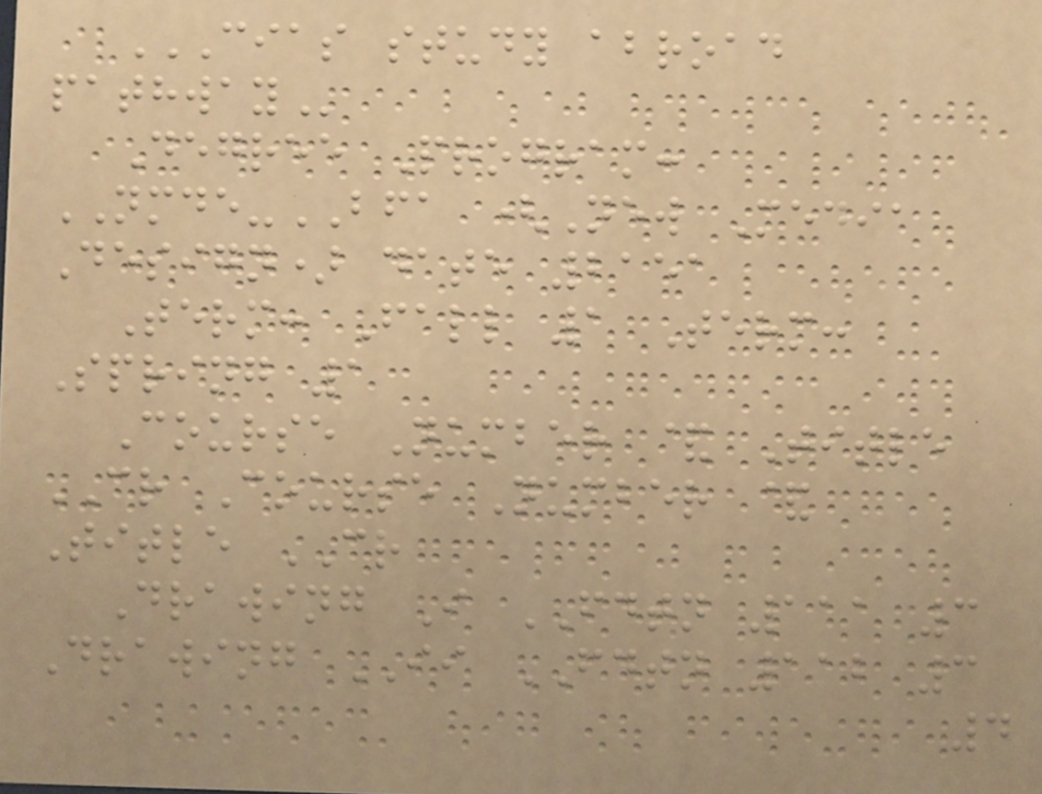CIAS STUDY ABROAD
PATHWAY
Degree Program:
NMDE-BFA (New Media
Design) date 2151
Term: Fall 1 Term:
Spring 1
Course Number & Title
CR Course Number &
Title CR
Drawing I FDTN 111 3
Drawing II FDTN 112 3
4
